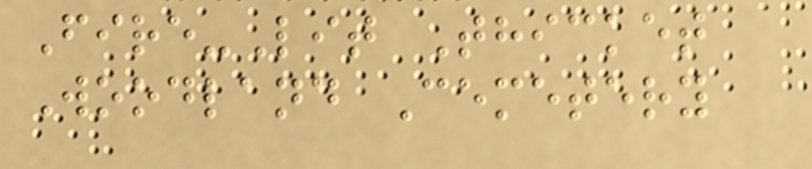Fire-Lit Thicket
Woodland Cemetery
